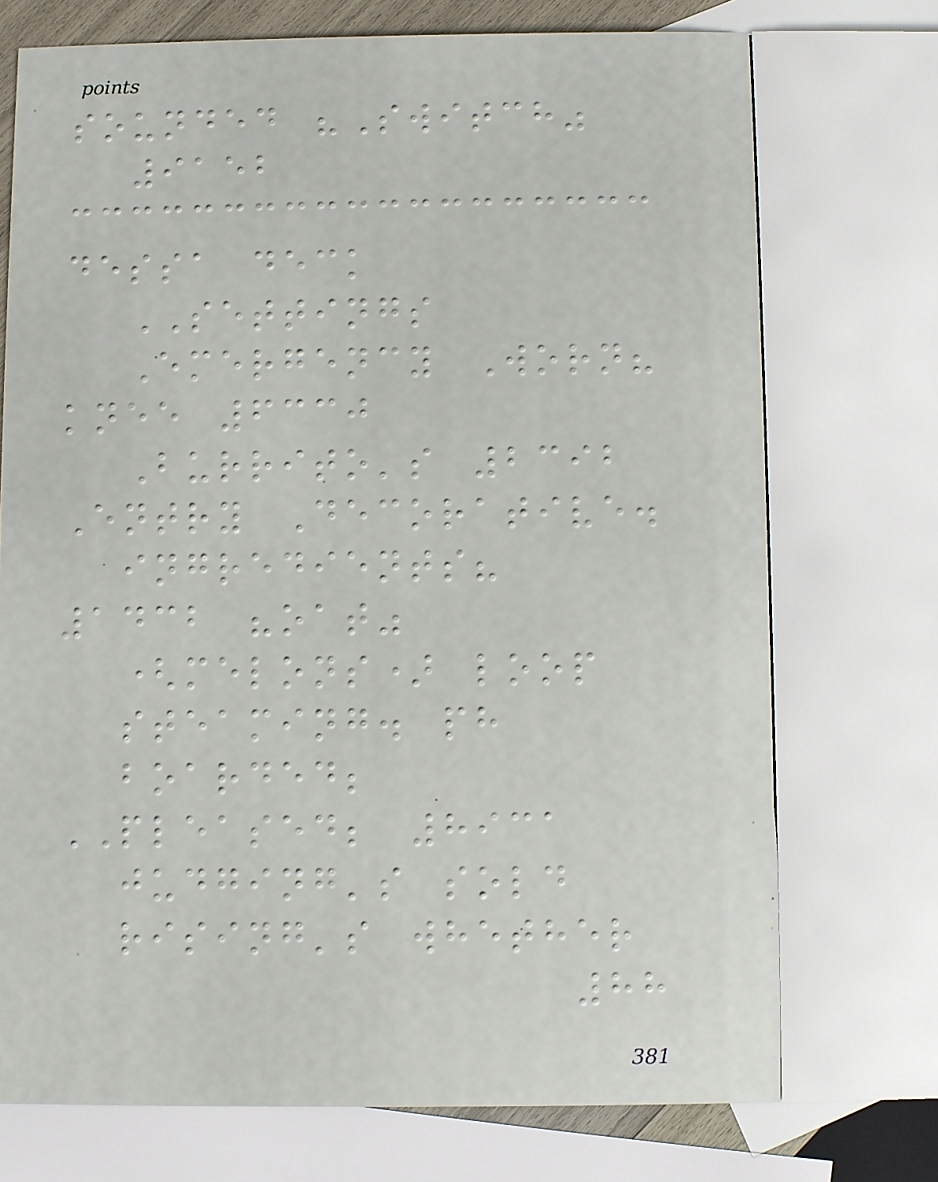sounded "Switch"
9152
dessa deck
SETTINGS
Emergency Worn?
knee 6330
Burrito's 2392
Entry Decorative.
ingredients?
1432 "oat"
(melons) loop
steaming. ph
boarded;
PLEASED; 8931
judging's sold
rising's whether
88
